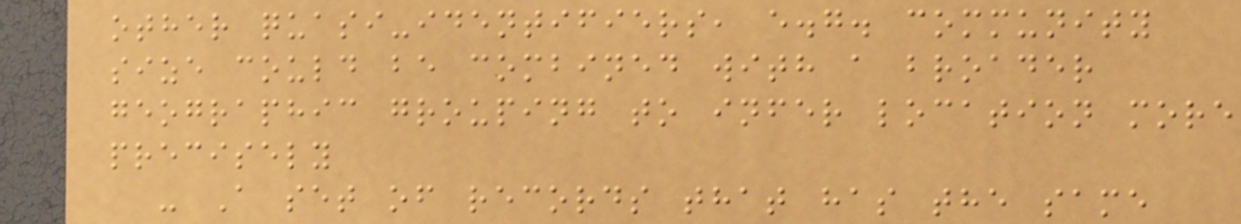other quasi-identifiers, e.g. community
size could be combined with a broader
geographic grouping to infer location more
precisely
- A set of records that has the same
